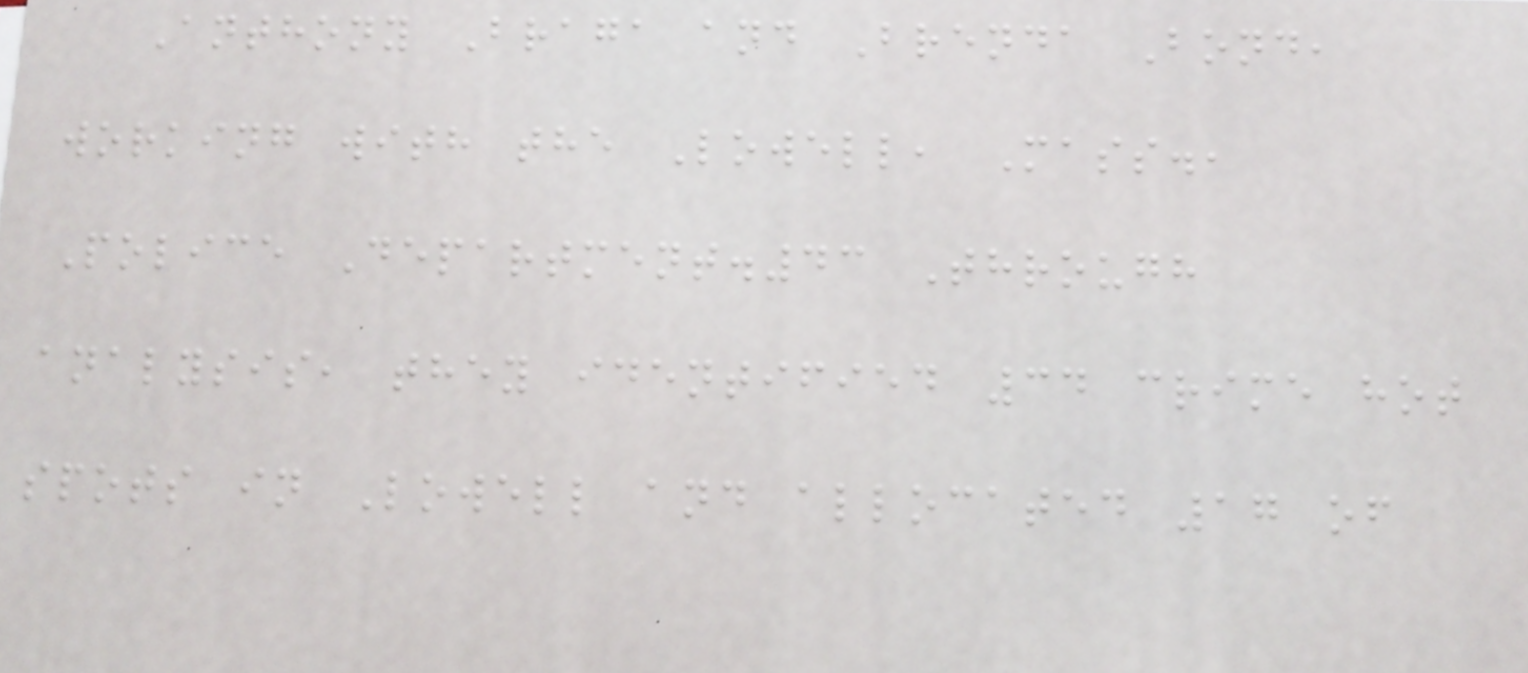Anthony Braga and Brenda Bond,
working with the Lowell, Mass.,
Police Department.43 Through
analysis, they identified 34 crime hot
spots in Lowell and allocated 17 of
